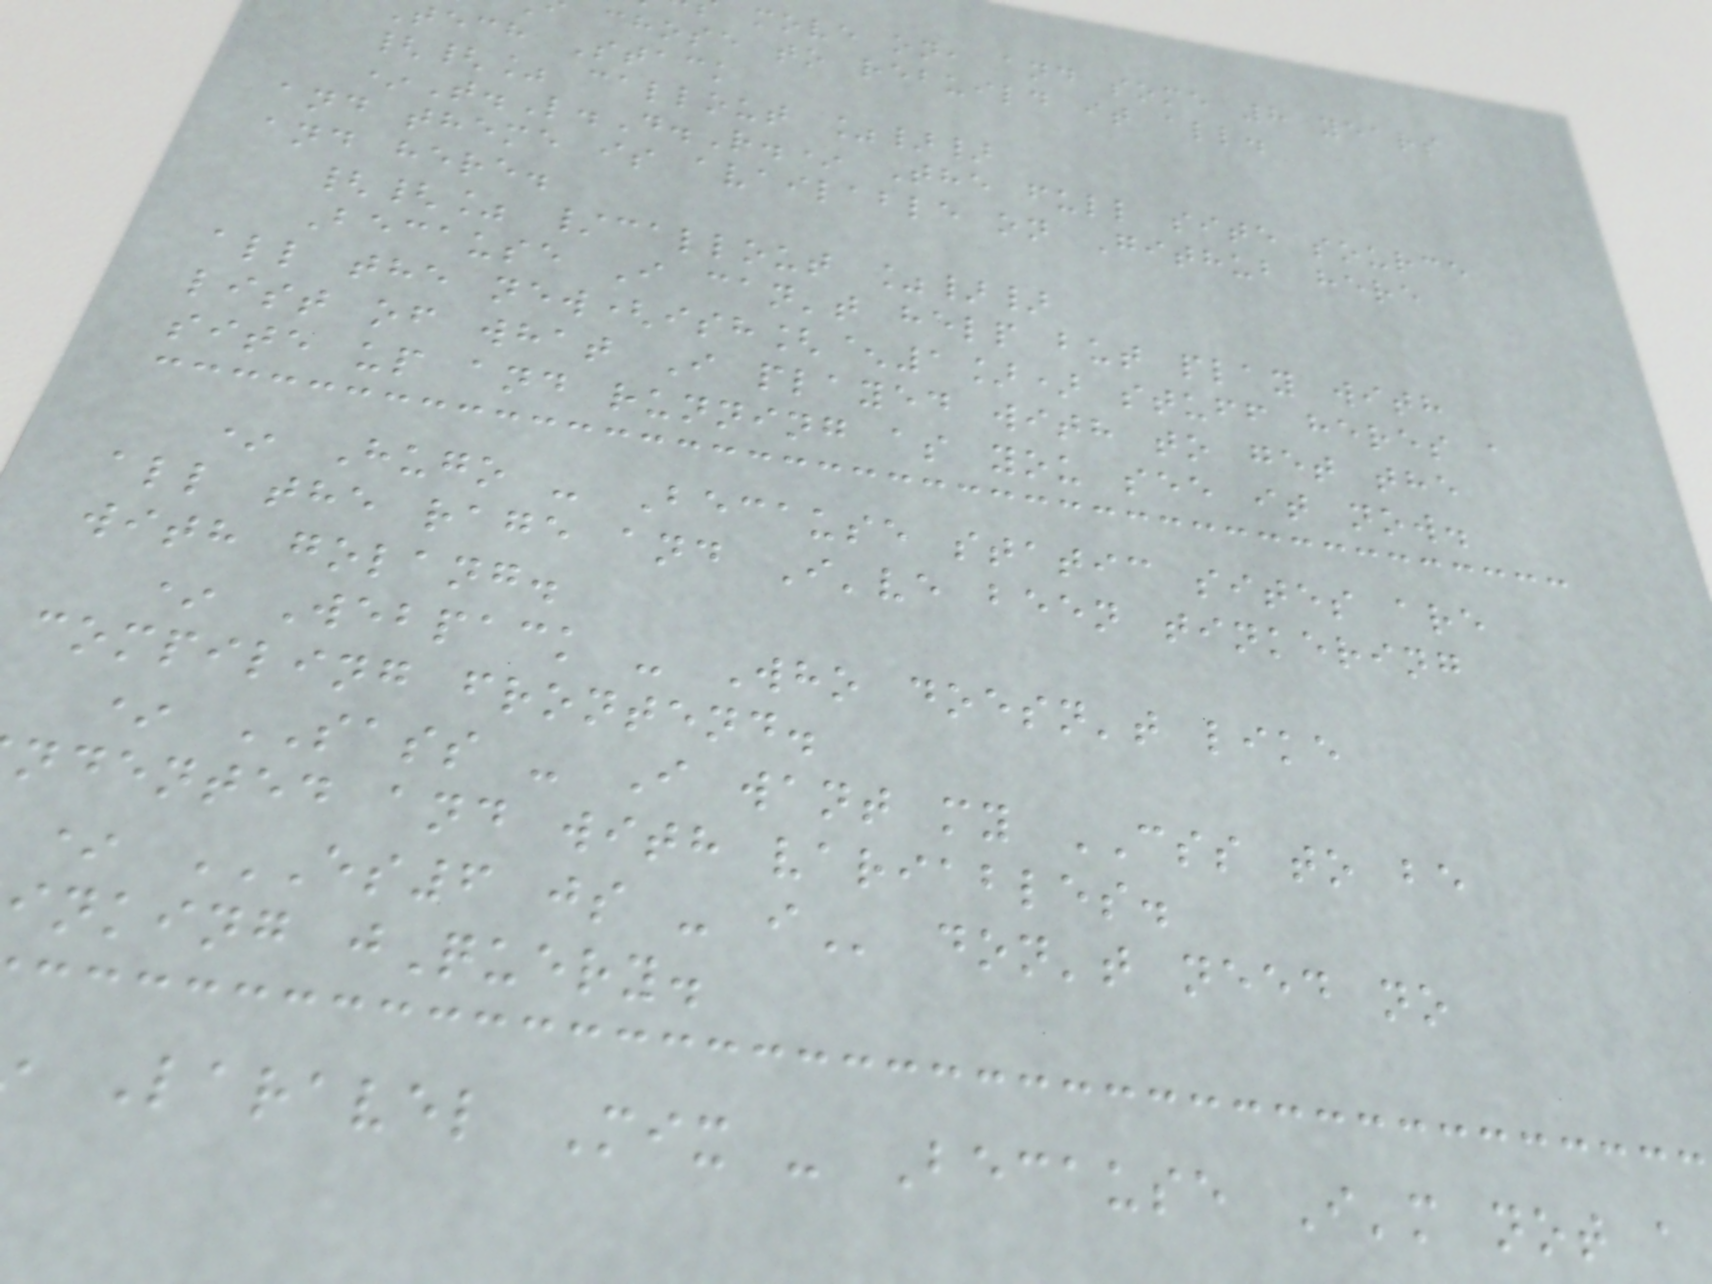move on, and some 8 years
chose to rebuild it all.
tech Stack
{{% callout %}}
*T.L.D.R.* The full site source
and theme is available on Github here
and here.
{{% /callout %}}
Because I can't help but play with
all the new(ish[^1]) stuff heres a
list of what I played with to get the
site up and running as you see it now.
* Hugo - Because static sites are
all the rage and I've been tinkering
with golang.
* Webpack - Who doesn't like
compiling frontend.
* SASS - I want my CSS to be
ndented and with variables.
* ES6 JS - I don't need no
inking jQuery.
Laravel Mix - Because I'm not a
